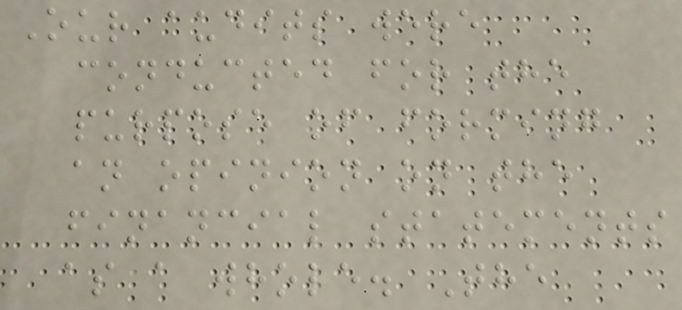Our audits were
conducted for the
purpose of forming
an opinion on the
financial statements
as a whole. The
